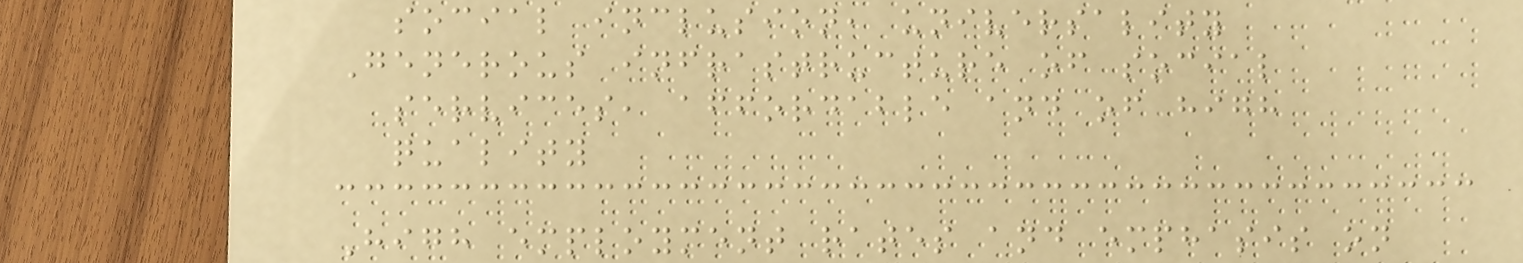social inclusion, universality
Generous infrastructure of social
services, affordable and of high
quality
High employment rates and emphasis on
